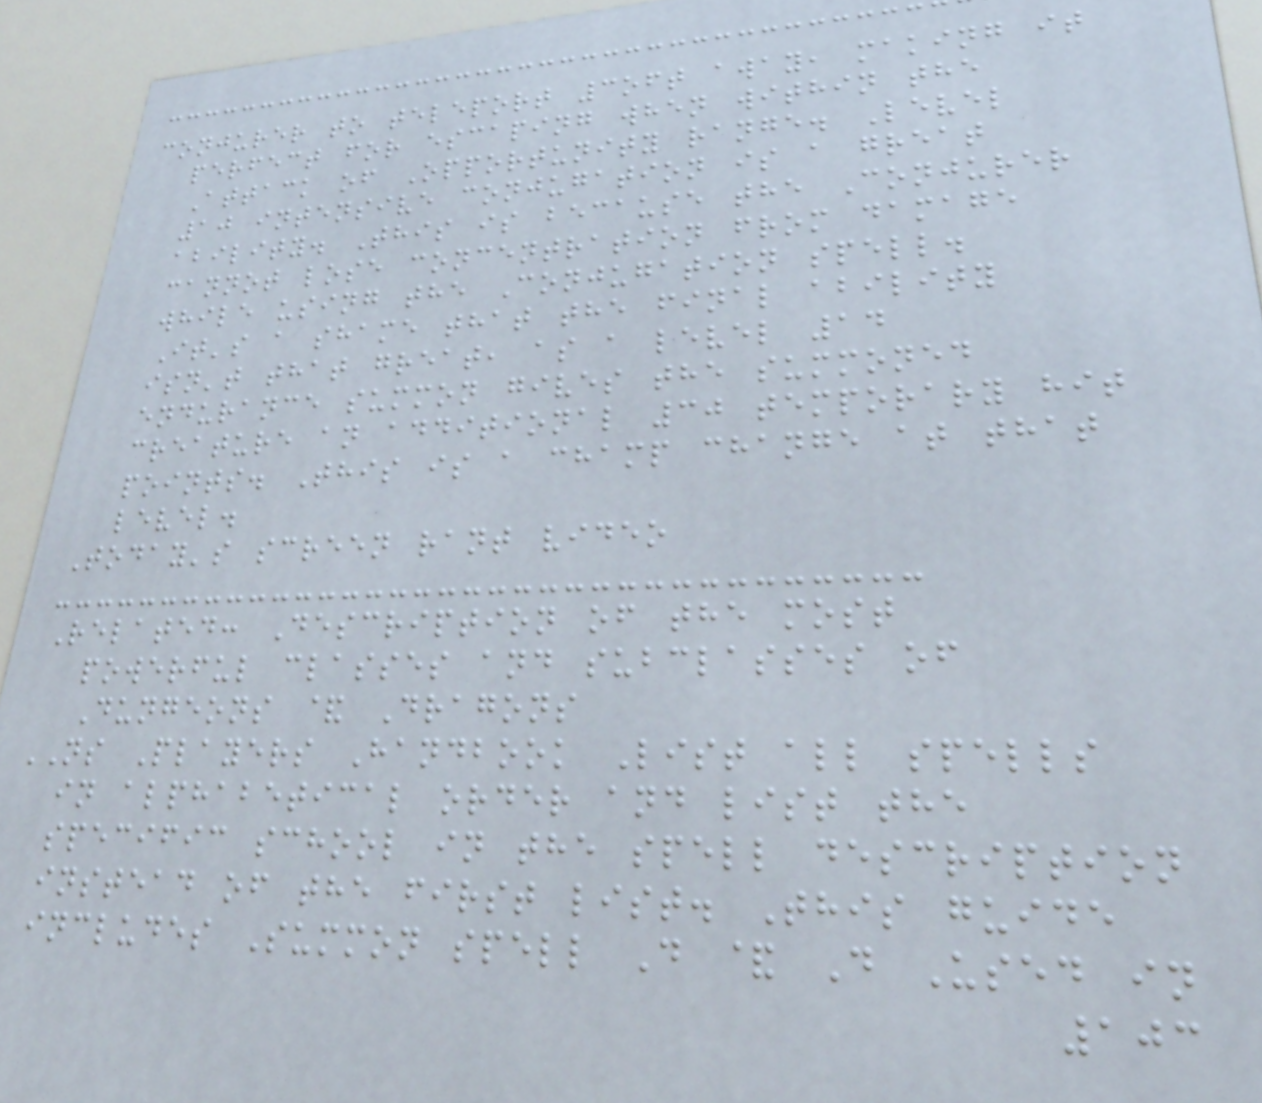conjurer to teleport 3oft away, making it
perfect for escaping when within the
Attack of Opportunity range. Level
10 intensive conjugation is a great
ability. This is because the Conjurer
cannot lose concentration from damage
while using the Conjugation spell.
It's a shame that the final ability
isn't that great, as a level 14
endurance summon gives the summoned
creature an additional 30 temporary hit
points. This is a champ change at that
level.
Today's screen rant video
Related: Description of the most
powerful classes and subclasses of
Dungeons & Dragons
NS Players Handbook List all spells
in alphabetical order and list the
specific school in the spell description
instead of the first list. This guide
includes Summon spell D & D Used in
103
